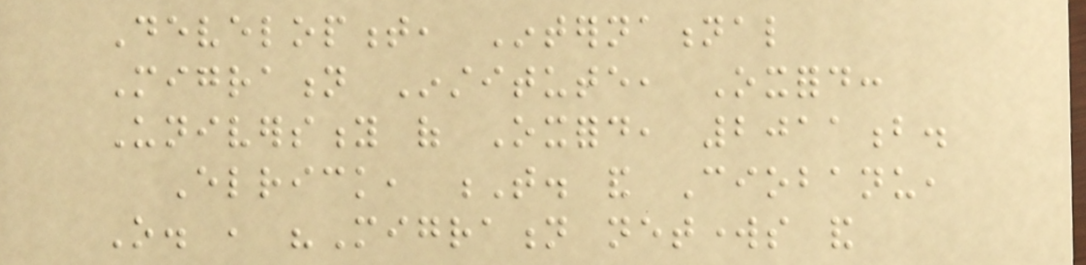Development, International
Migration Institute, Oxford:
University of Oxford, 2011b.
Elrick, T. and Ciobanu,
O. , "Migration networks and
